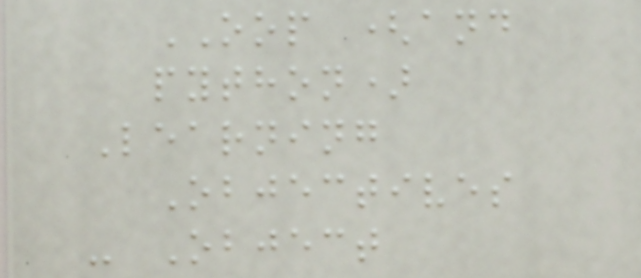OOP (and
python)
Learning
Objectives
- Object
